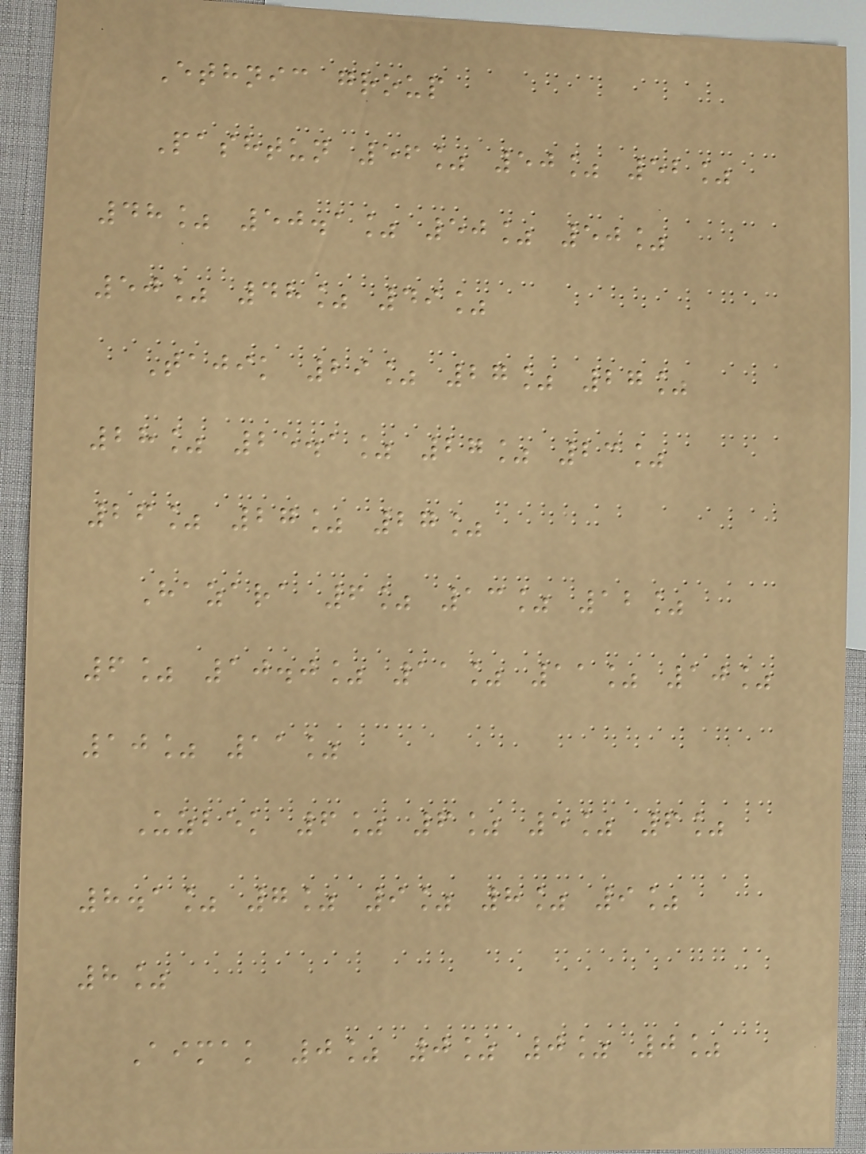Ethnic group
Pashtun 56% 50% 52%
48% 50.1% 50% 50%
50% 48% 49%
Tajik 29% 27% 27%
28% 25.1% 27% 23%
26% 27% 27%
Hazara 6% 13% 12%
6% 10.0% 11% 11% 10%
10% 11%
Uzbek 6% 6% 5% 6%
8.1% 7% 9% 8% 9%
8%
Aimak 0% 0% 0% 0%
